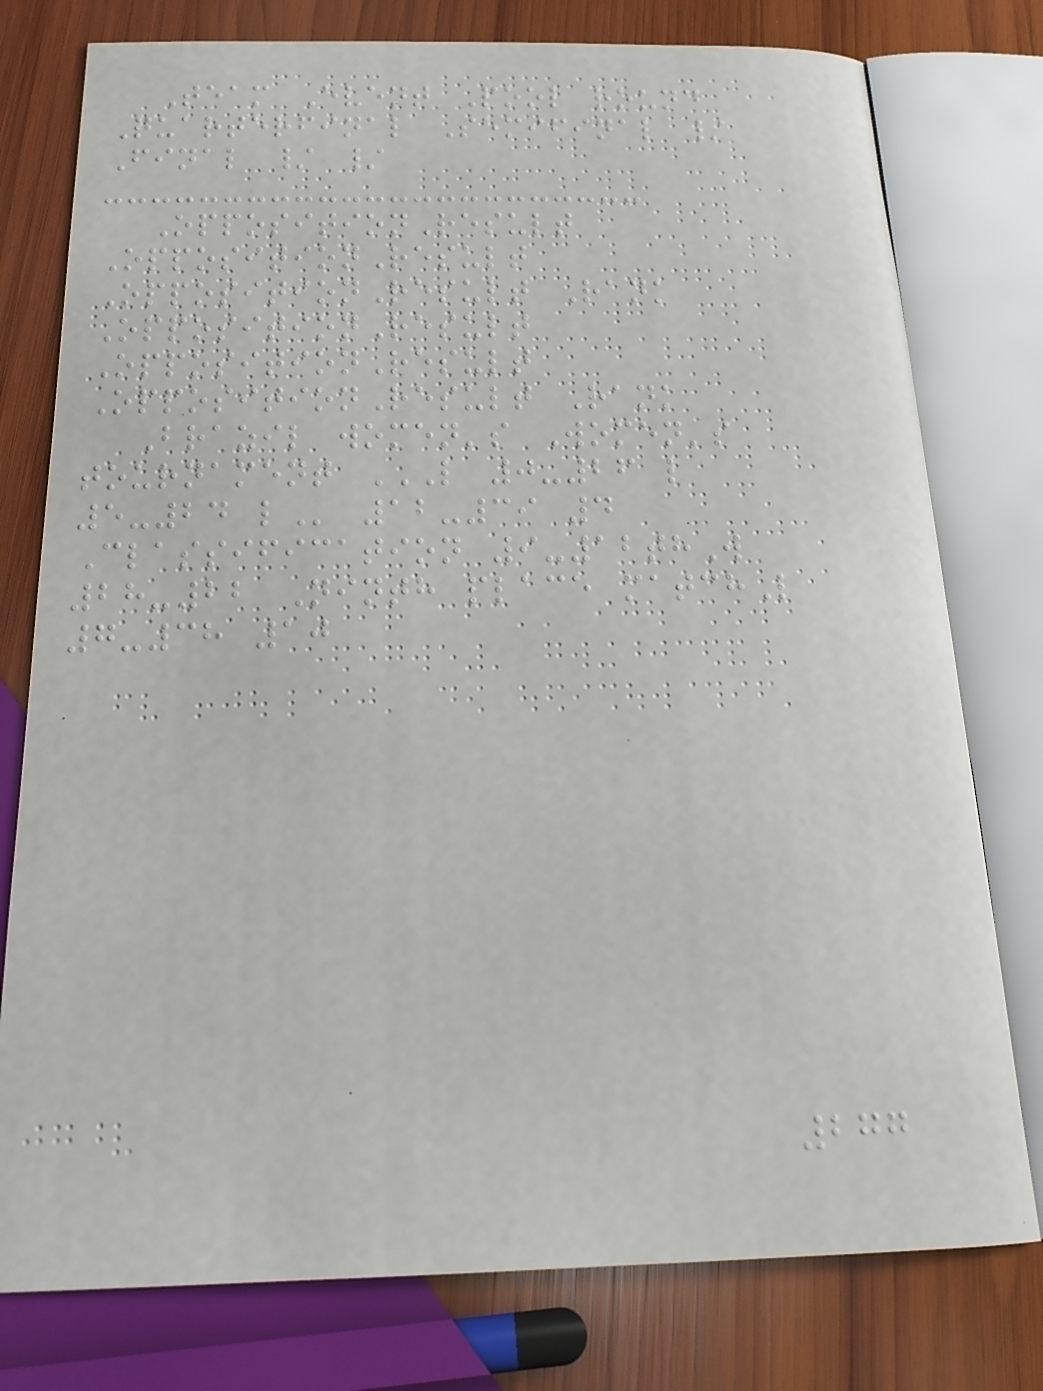Team Event Pool round
Quarterfinal Semifinal /
Final / /
OppositionResult
OppositionResult
OppositionResult Rank
OppositionResult
OppositionResult
OppositionResult Rank
Brazil women's Women's
tournament L 0-26 L
5-24 L 12-39 4
Classification 9-12thW
28-22 Ninth place matchL
7-38 10
277
